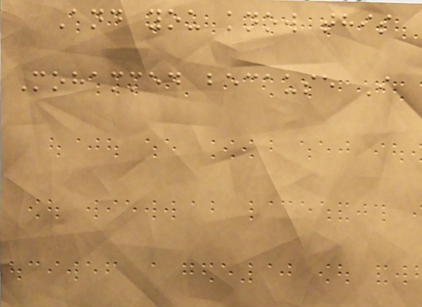And you know this
Mohammed because I
